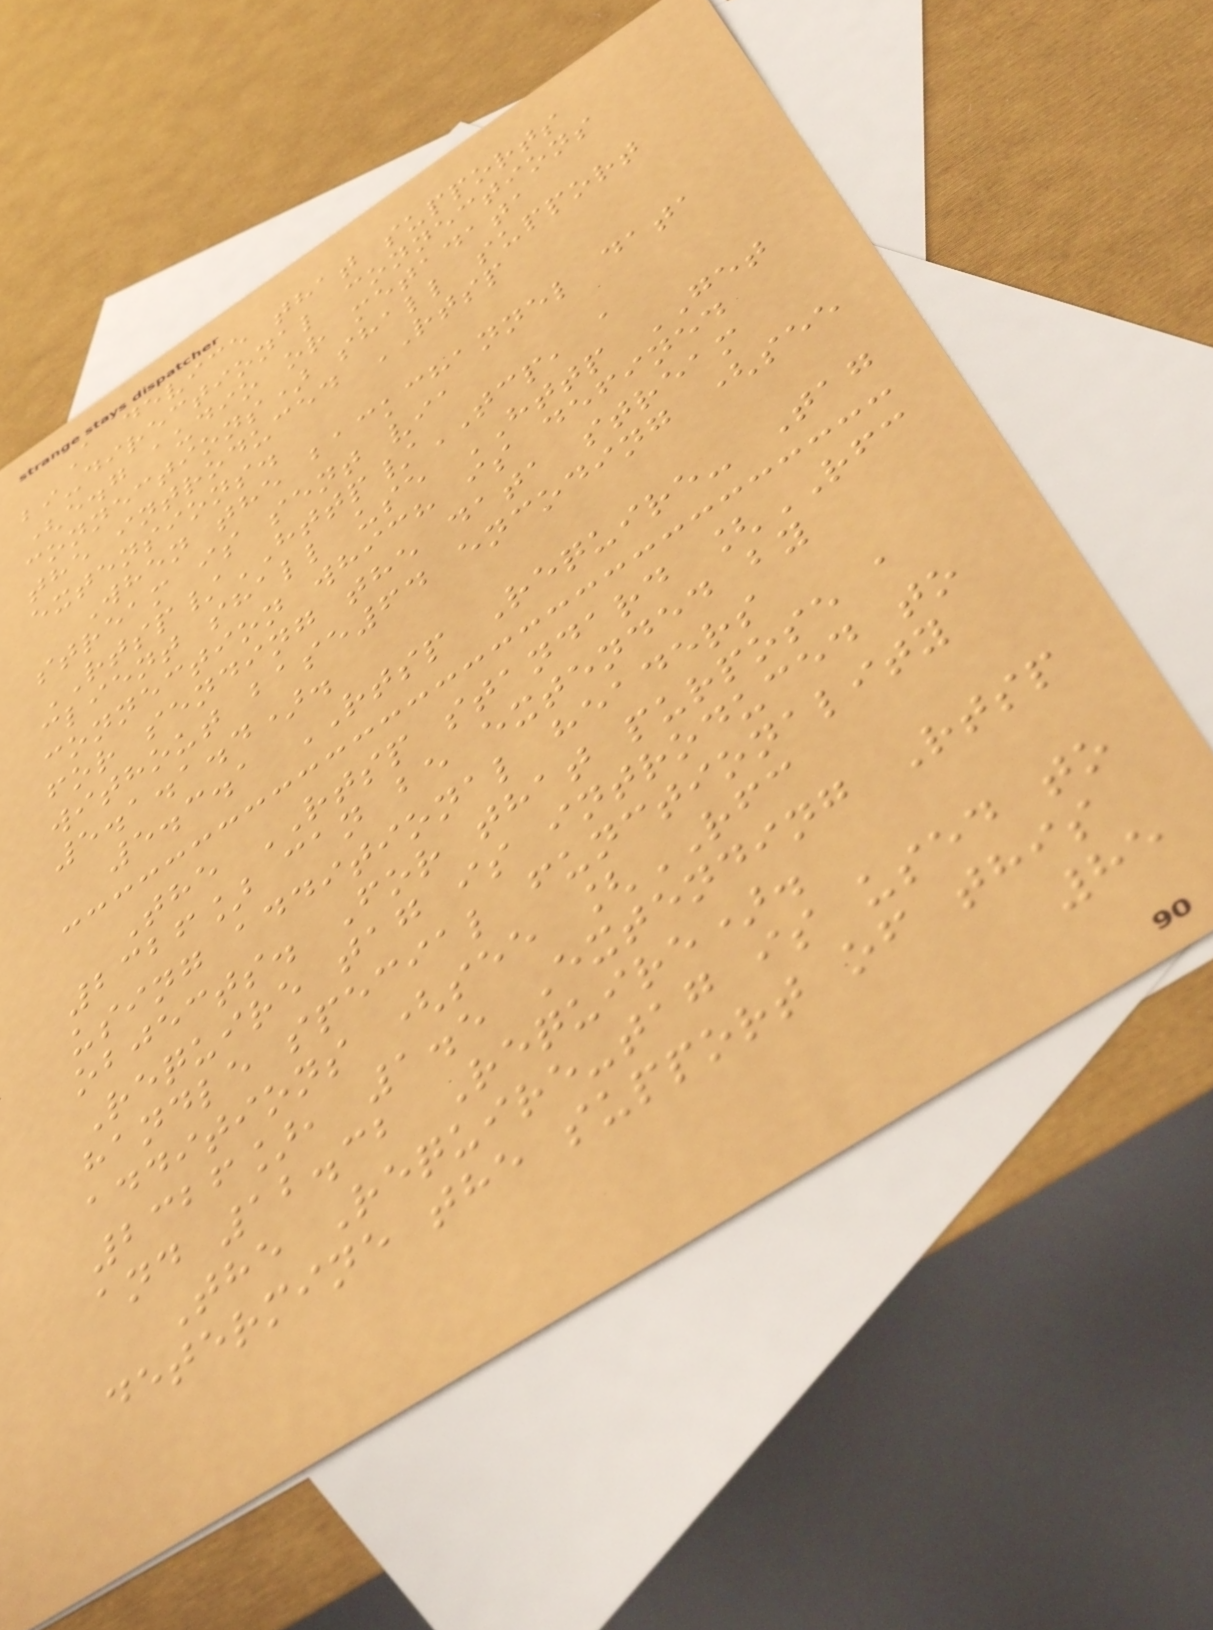A device that supports
bi-directional connections
(e.g audio or metadata
connections) shall support
the introduced RTSP
extensions.
When the backchannel data
stream is sent via
RTSP/HTTP/TCP, a
client shall use HTTP GET
connection which is defined
for sending the data stream
without base64 encoding (see
5.1.1.4).
5.3.1 RTSP Require- Tag
The RTSP standard [RFC
2326] can be extended by
using additional headers
objects. For that purpose a
Require tag is introduced to
handle special functionality
additions (see [RFC
2326], 1.5 Extending Rtsp
and 12.32 Require).
The Require-tag is used to
determine the support of this
85
